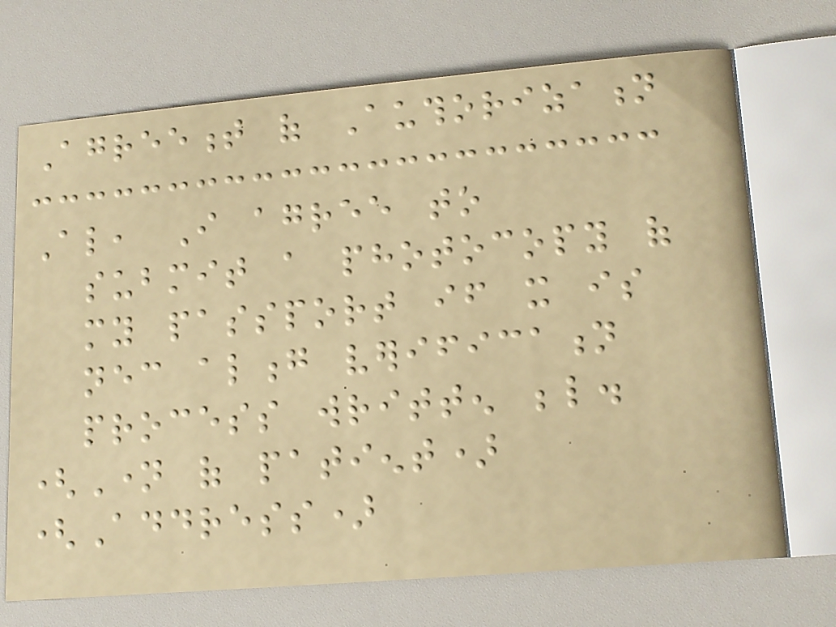Agreement of Authorization
Also, I agree to
submit a photocopy of
my passport if it is
necessary along verification
process written below.
(Name of patient)
(Address)
